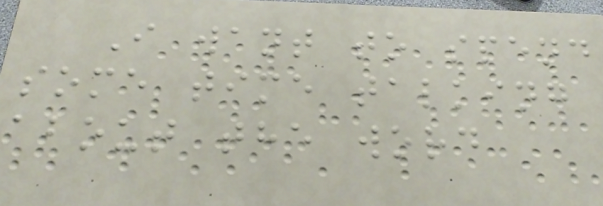I want to spend
some time talking
about the word
